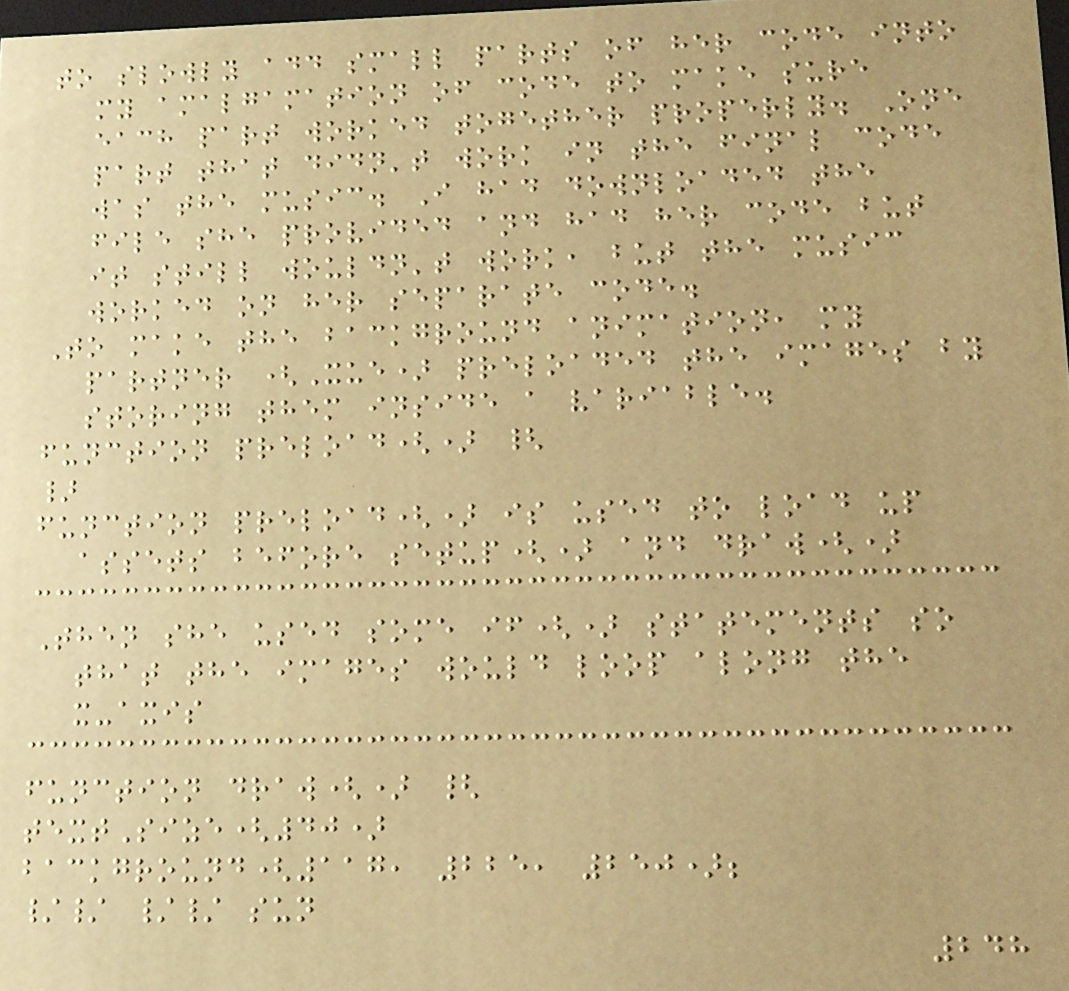to slowly add small parts of her code into
my amalgamation of code to make sure
each part worked together properly. One
part that didn't work in the final code
was the music. I had downloaded the
file she provided and had her code but
it still wouldn't work, but the music
worked on her separate code.
To make the background animation, my
partner (Xue) preloaded the images by
storing them inside a variable.
function preload() {
}
function preload() is used to load up
assets before setup() and draw()
Then she used some if() statements so
that the images would loop along the
x-axis
function draw() {
textSize(40)
background(117, 225, 250);
// // sun
248
